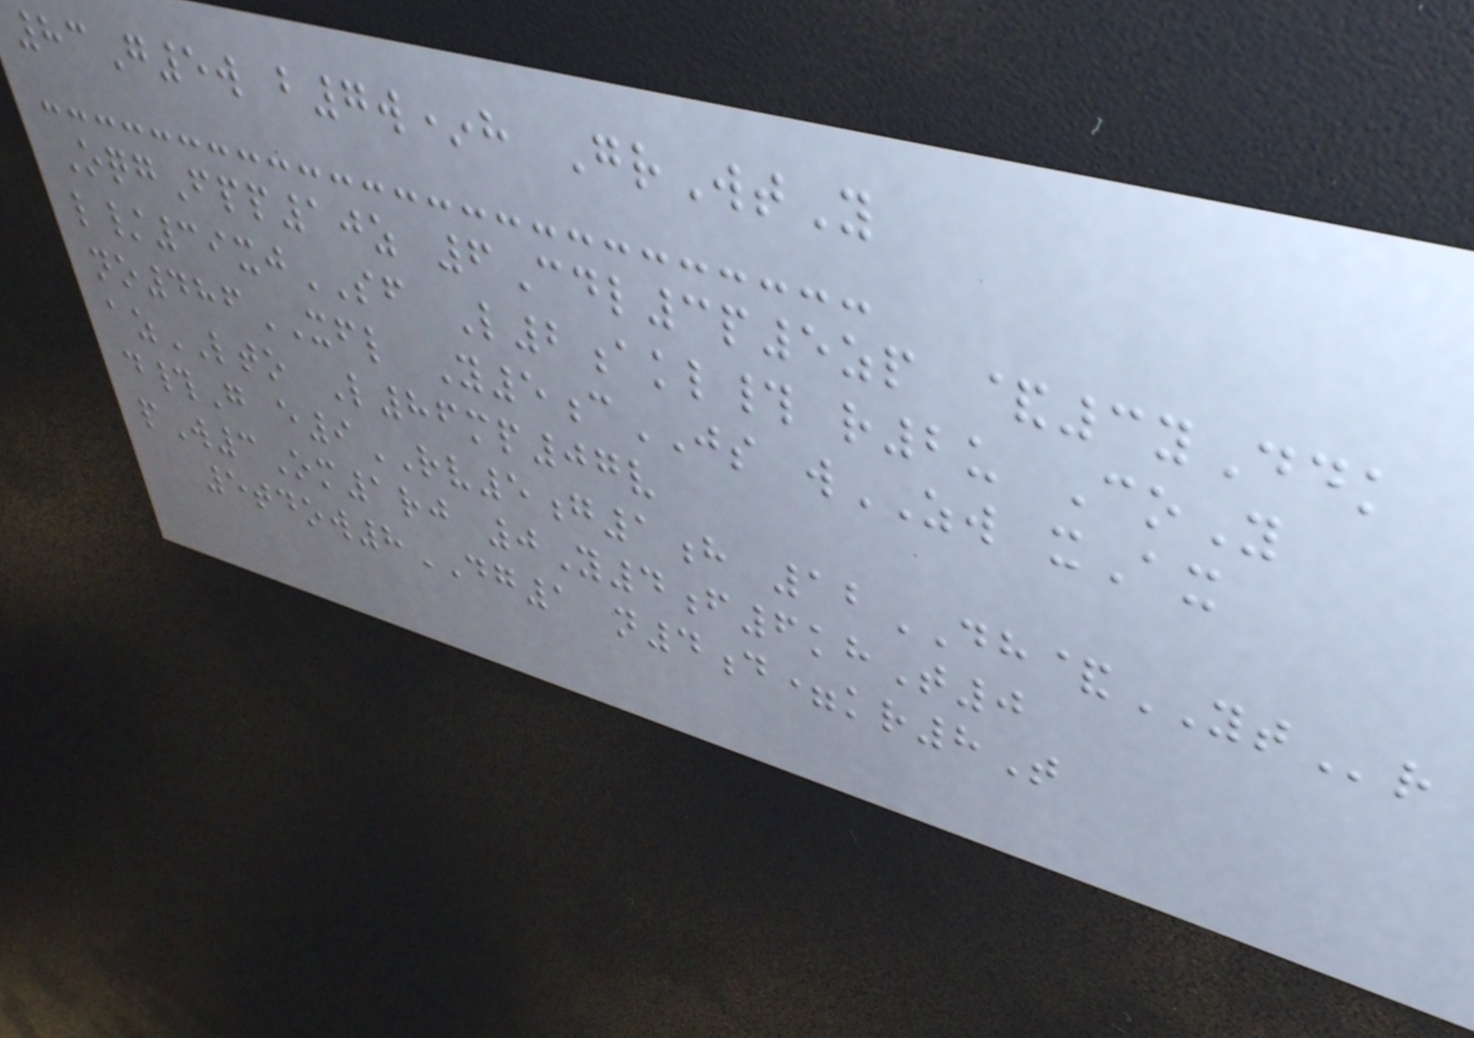83G5w b7w*h GrWtY
OqgFpp10z 6Cdl3p5zp &3yDdk
l/39xjSF L2akl# r2u CoY
no486XFL Y5cJS wZW xAx
azLTO L86mp07v
d#G e9RV5g1h 12DH&YTr
pW3Om1rj 0Y4f6khT0
5tdow8DG1 n4d=kr8T
